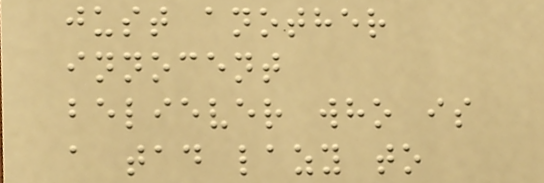just another
innocent
believer who is
a tad lazy to
